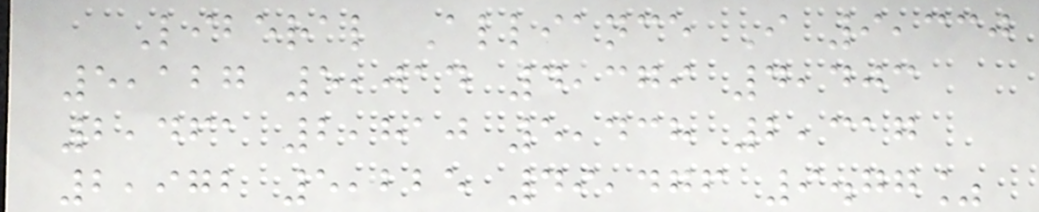Liberal Alliance I 9,330
5,127 5,014 4,379 4,403
2,461 2,810 5,438 2,317
2,972 5,225 49,476 9.77%
